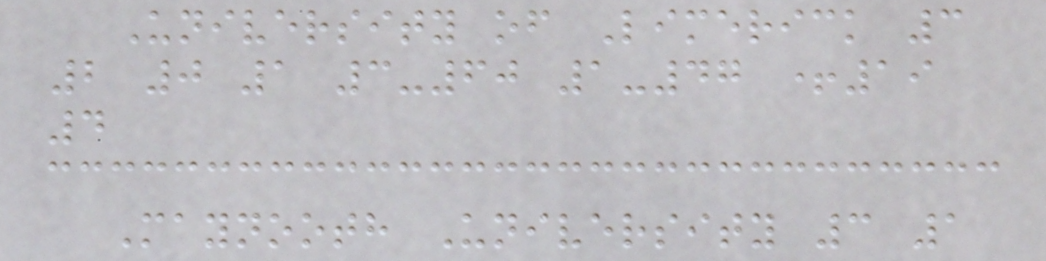University of Limerick 3
2 0 1 3-60 1-47 +19
4
Maynooth University 3 1
